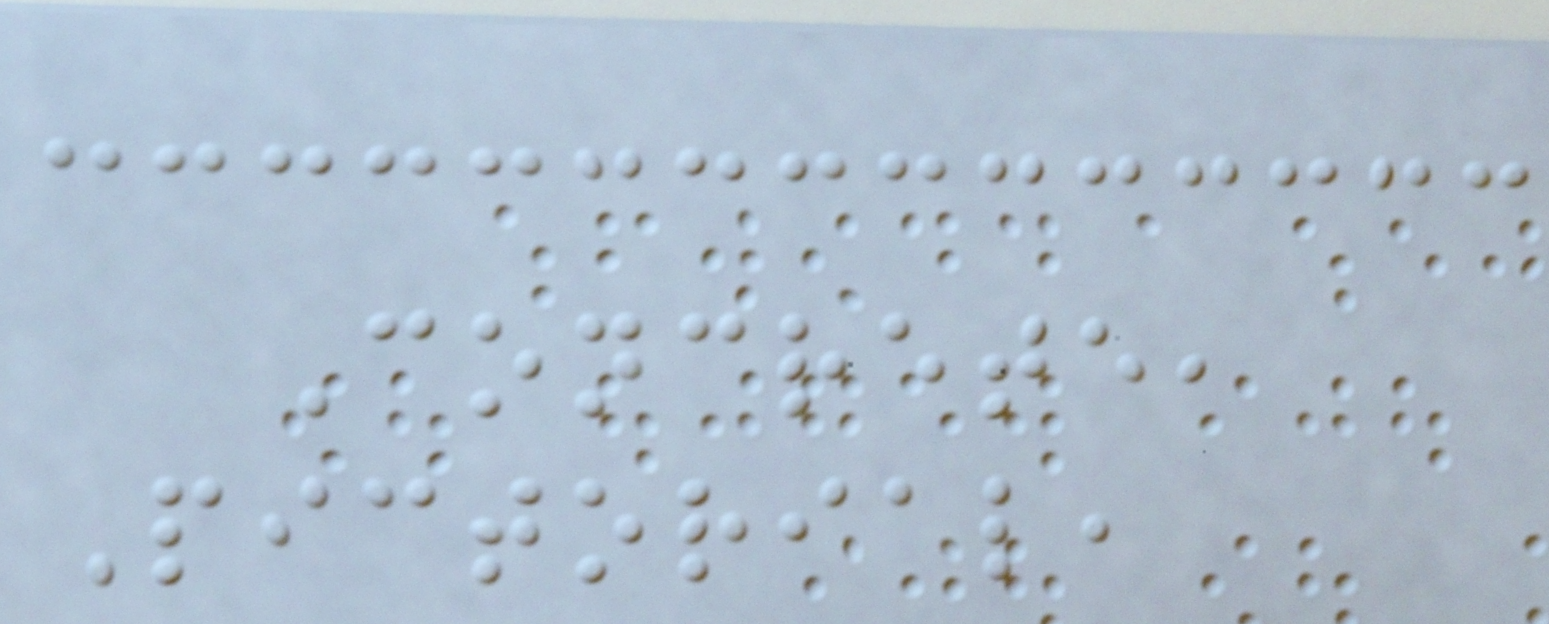Concrete,
Pictorial,
